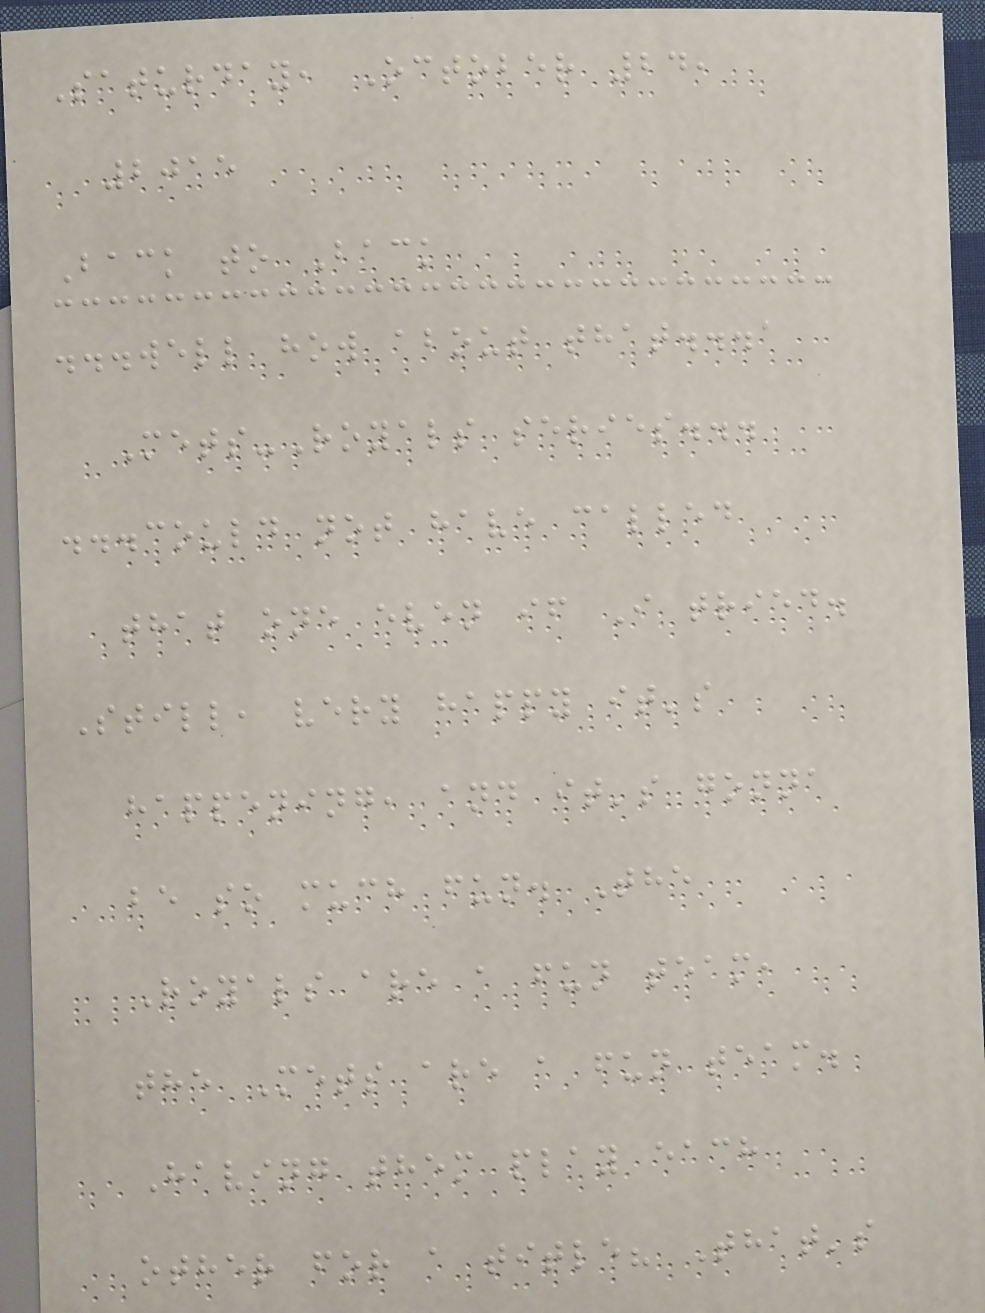Saturday, October 24,
2015
Back to Back
...well how about that...a
Mets-Royals series...
...could not have called
that one even if I tried.
Still, very happy it's
happening, and it's gonna
be so much fun. The
Royals are a fun team,
the Mets are a fun team.
Having them play each
other for a title? That's
